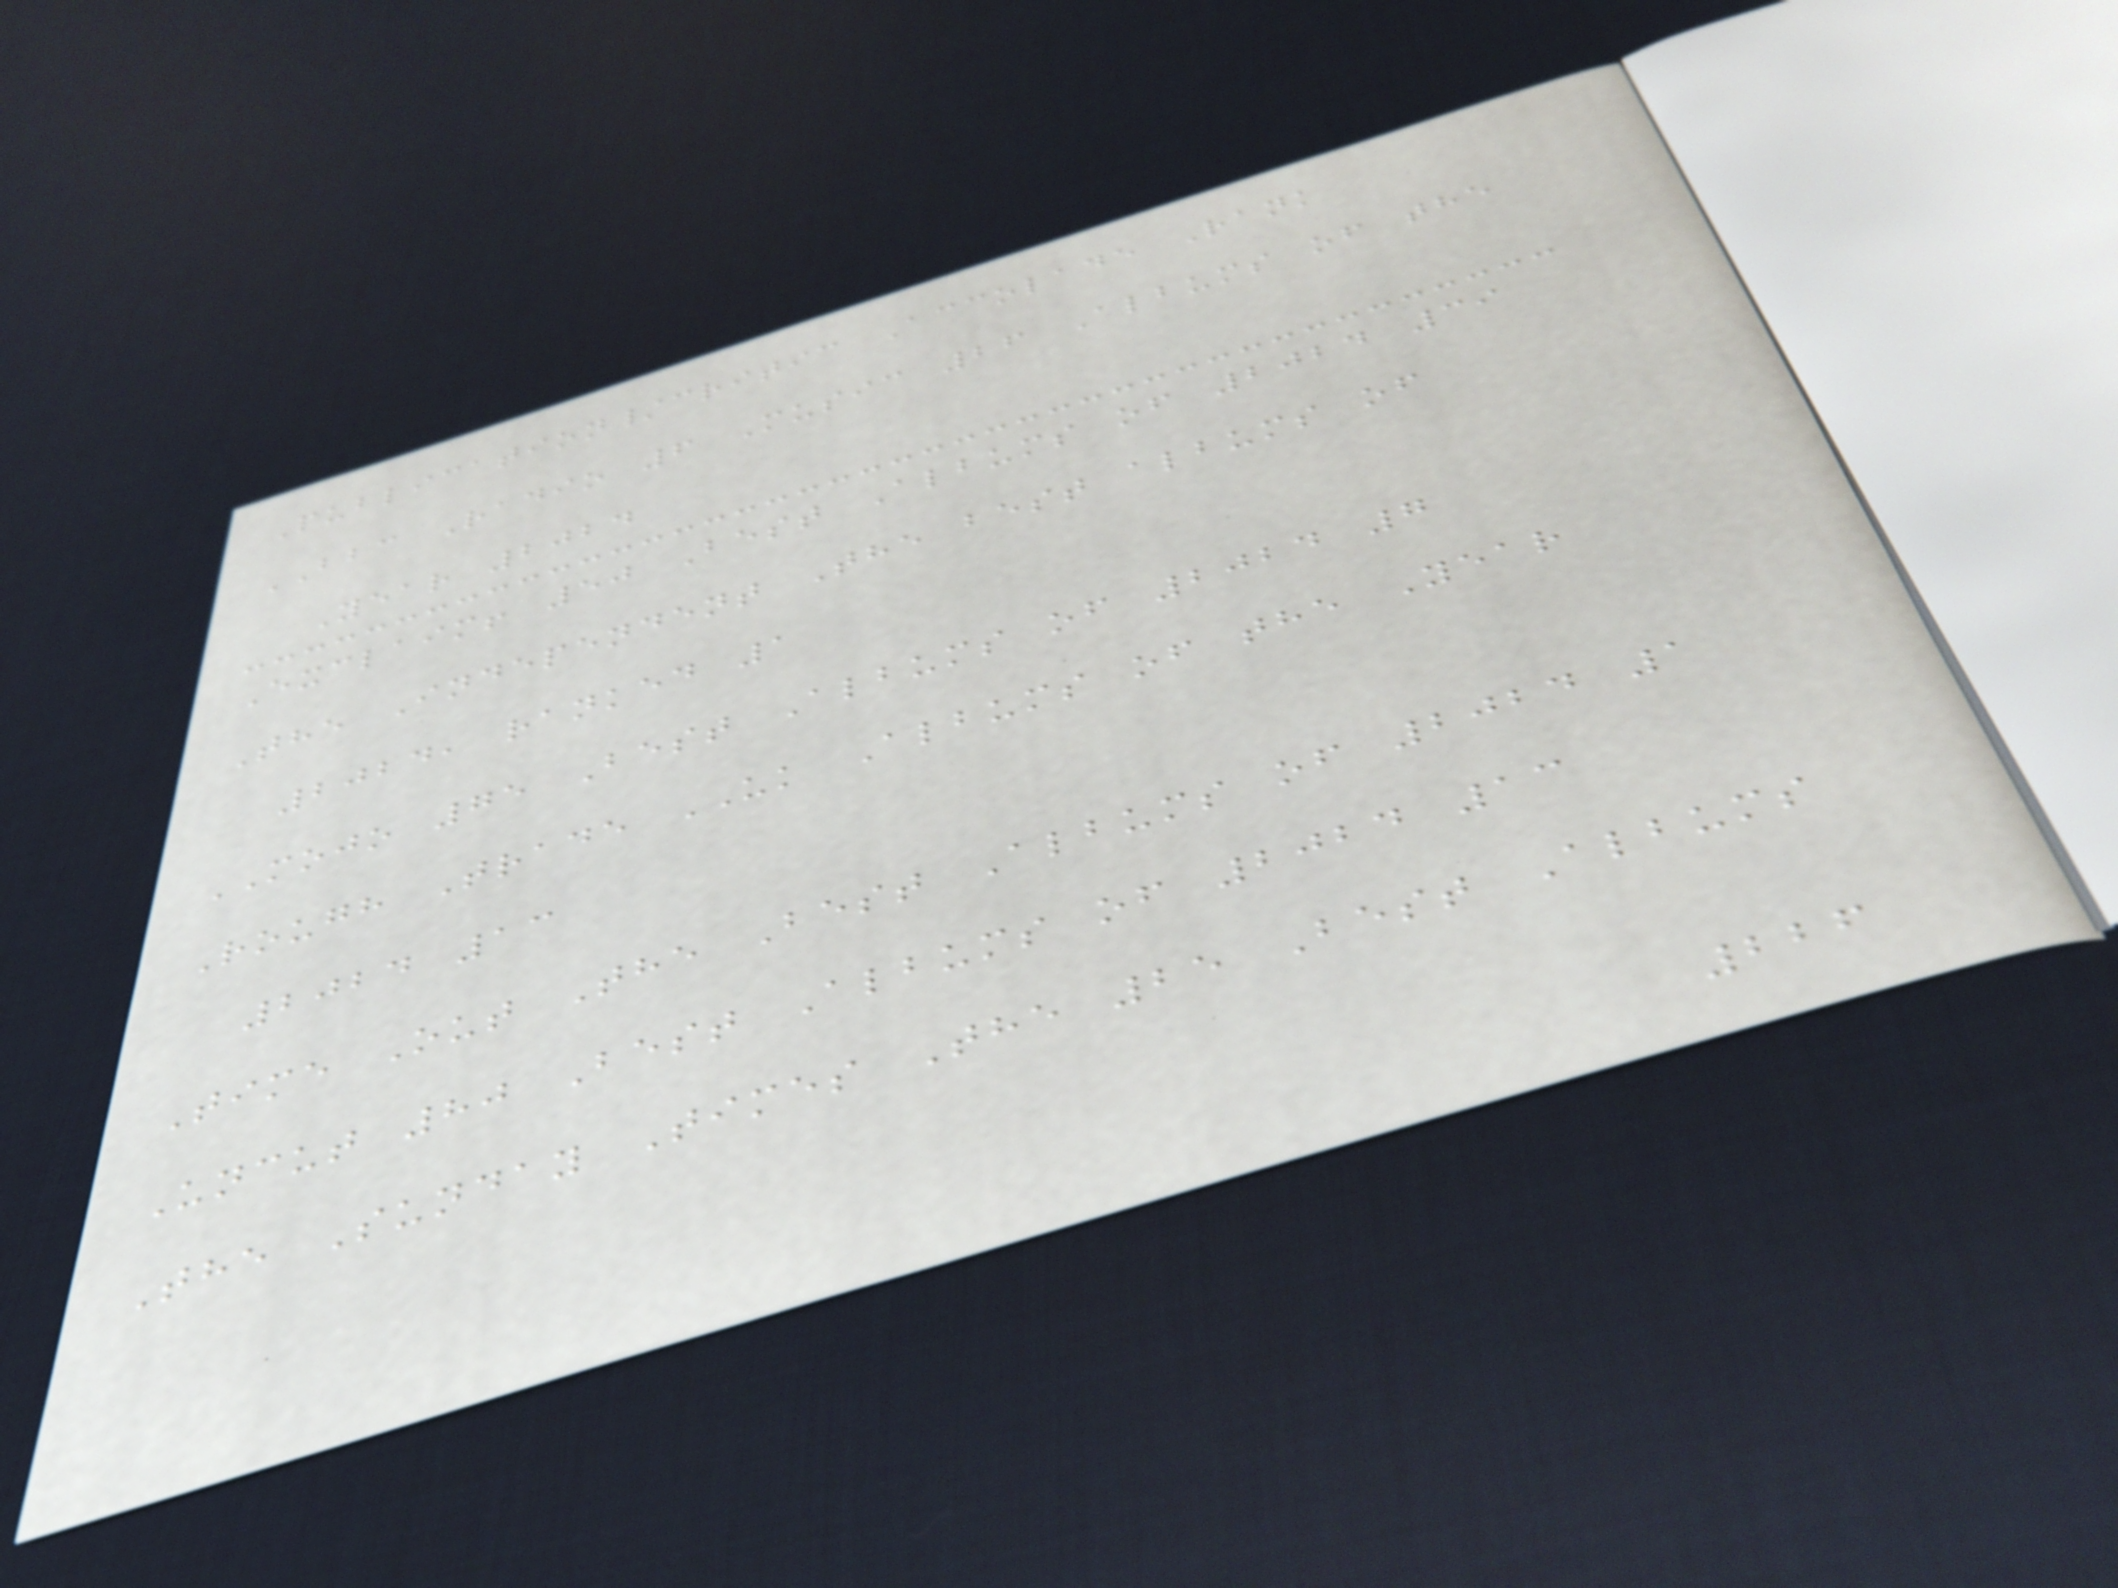Publication/critic Accolade Rank
BBC Radio 6 Music 26 Albums of the
Year 2024
Exclaim! 50 Best Albums of 2024 39
The Independent The best albums of
2024, ranked 1
MOJO 75 Best Albums of 2024 7
Rough Trade UK Albums of the Year
2024 13
Time Out The Best Albums of 2024 1
Uncut 80 Best Albums of 2024 13
The Sunday Times The 25 Best Albums
226
